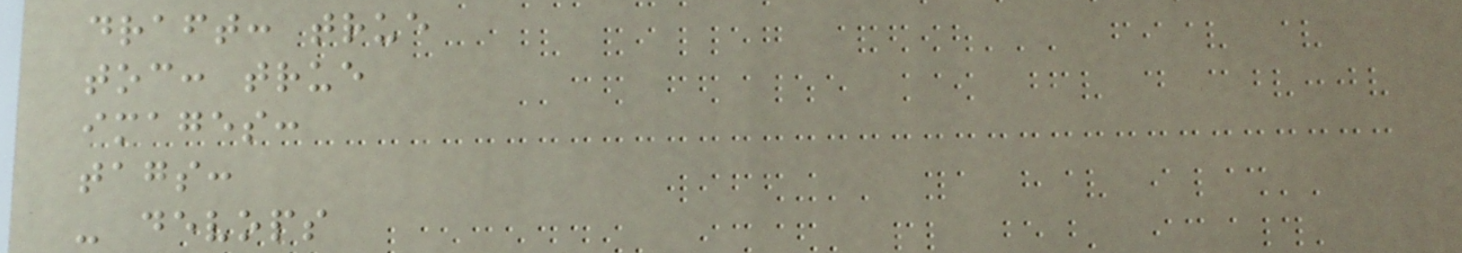draft: true
toc: true
images:
tags:
- devops
